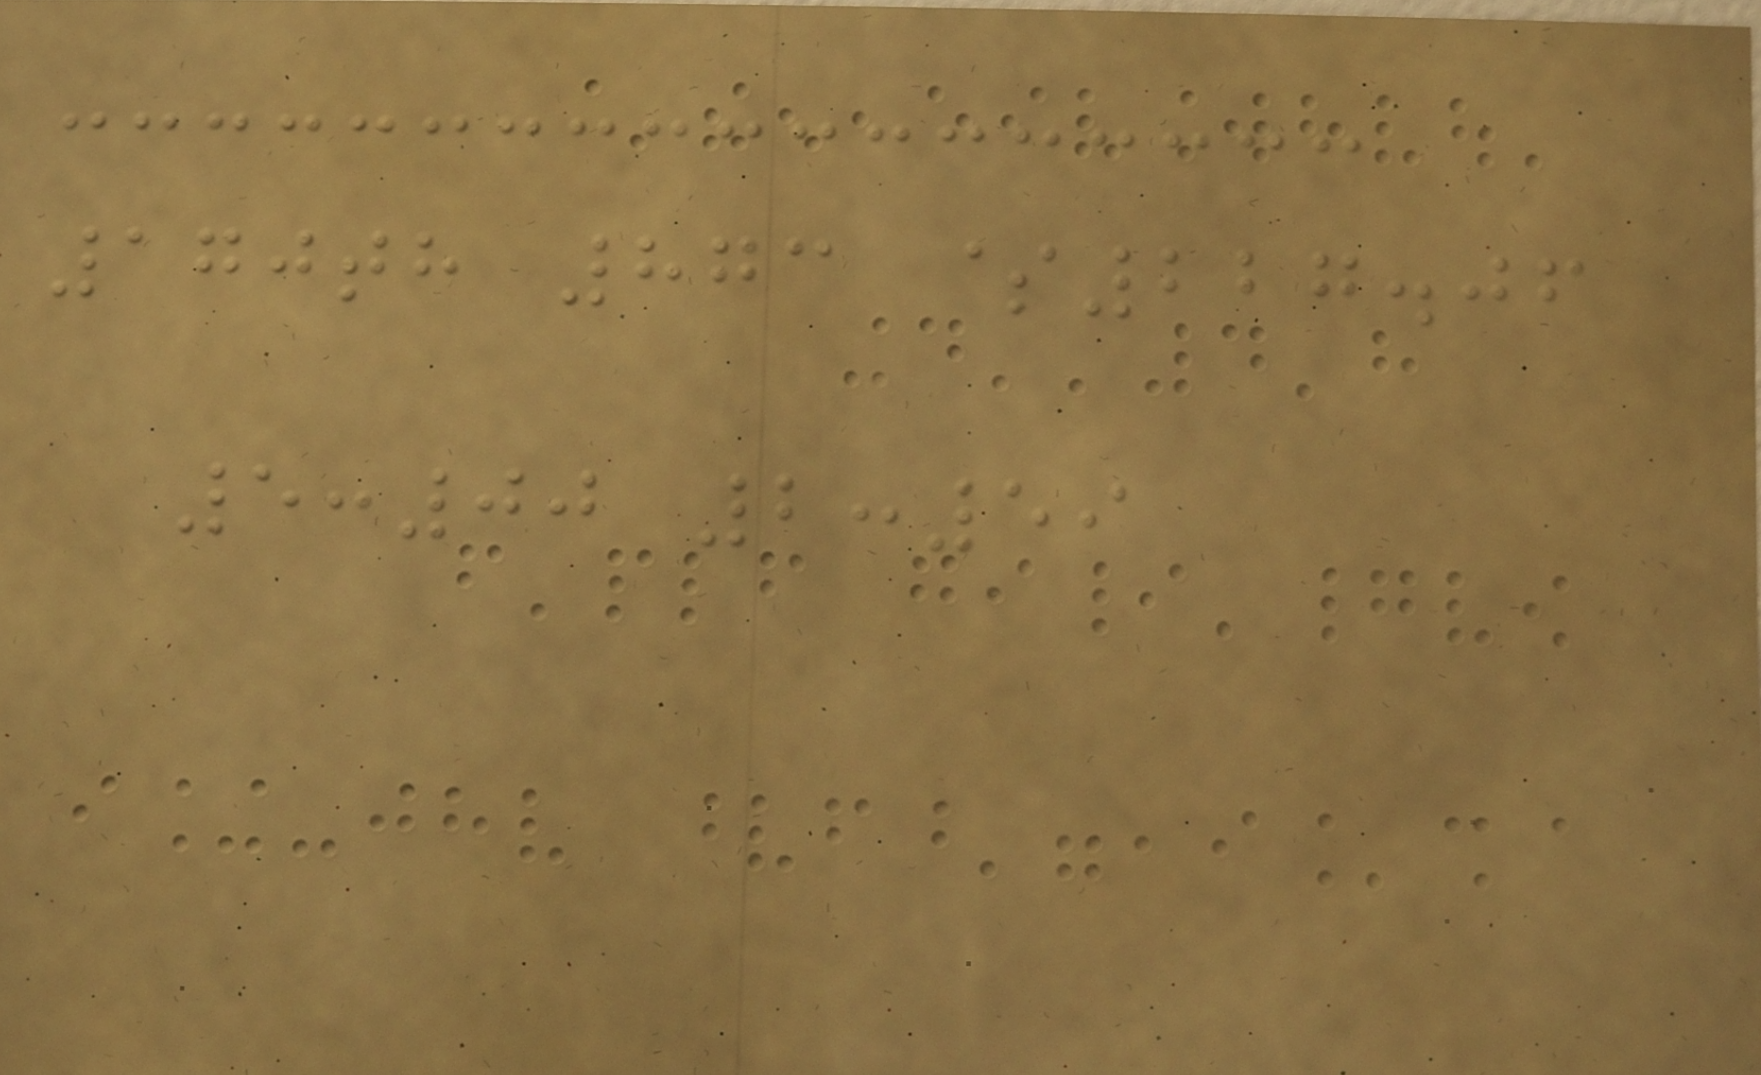170th 873 $227.06
5:00 2:59
